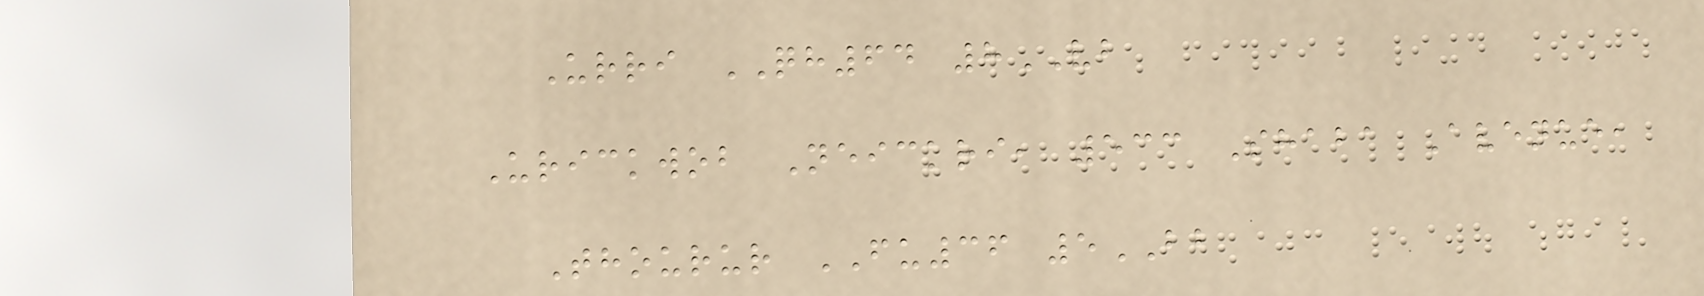Urri QH64 8VB
Urickwob Neickri, 533 Shaba Avenue,
Thourur FU36 5BB
